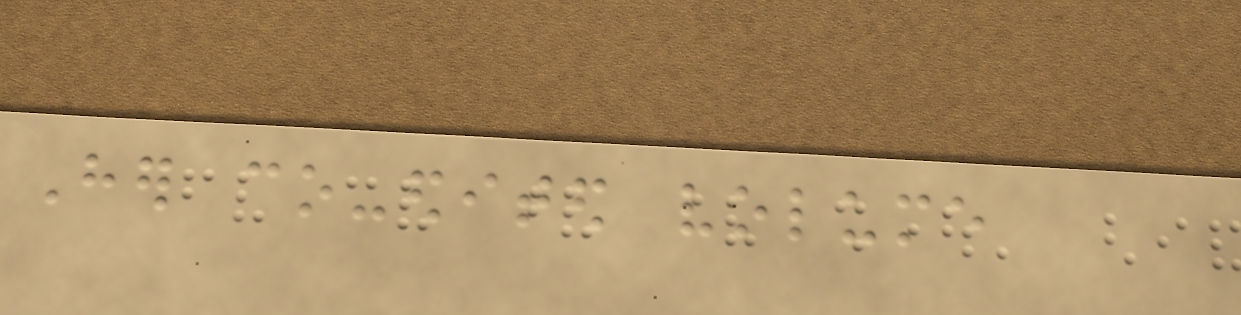Her co-edited volume
